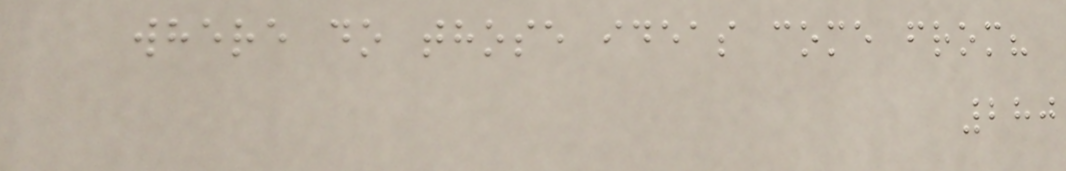where do those ideas come from?
280
